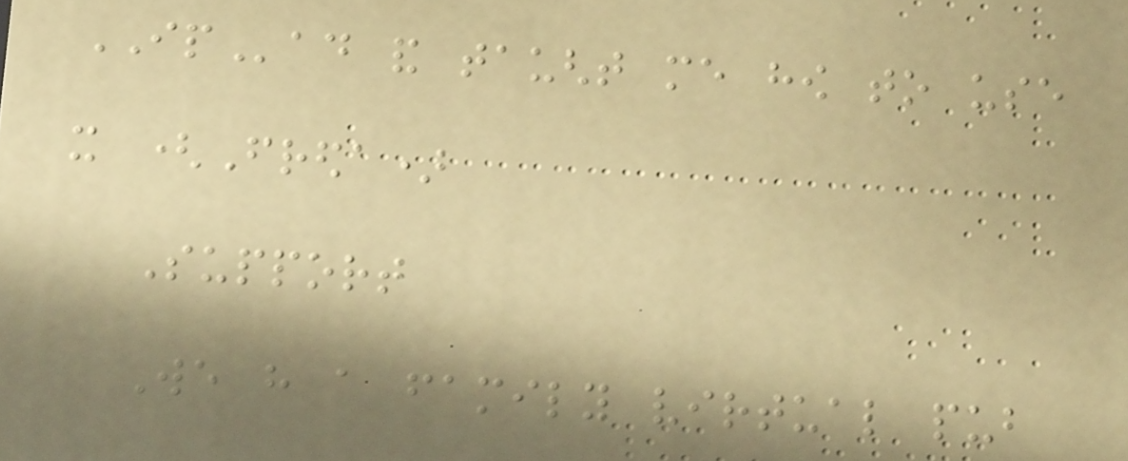IPad and taught me how to use
it (Freda)
Support
We have a family virtual pub
